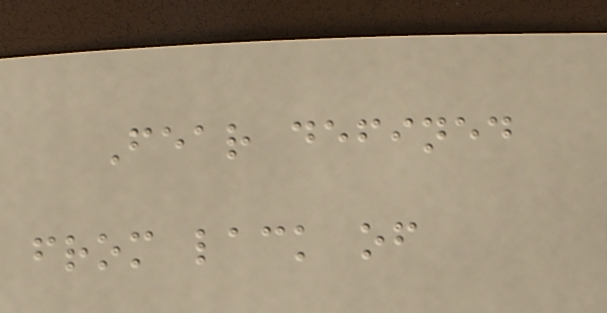Fear defined
from lack of
